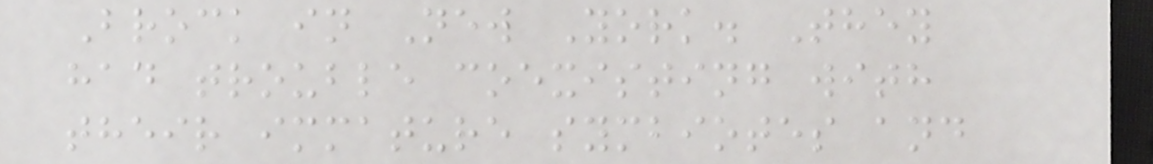Brock in New York. They
had trouble coexisting with
their immature symbiotes and
